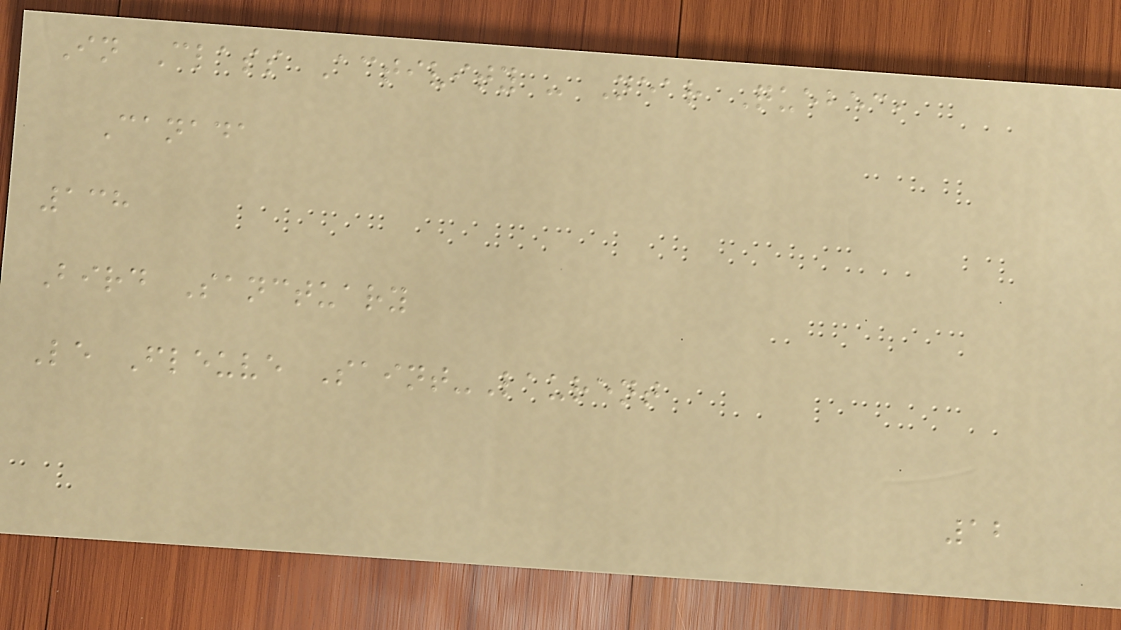In Class Activity - Near Quebec,
Canada
138
Bird Sanctuary
Le Fleuve Saint-Laurent
12
